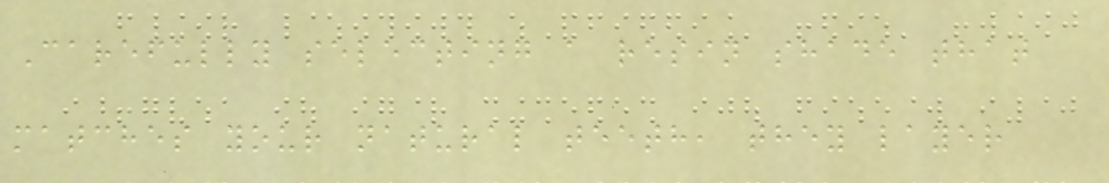Carefully selecting a resin shade that
matches your natural teeth, they layer
